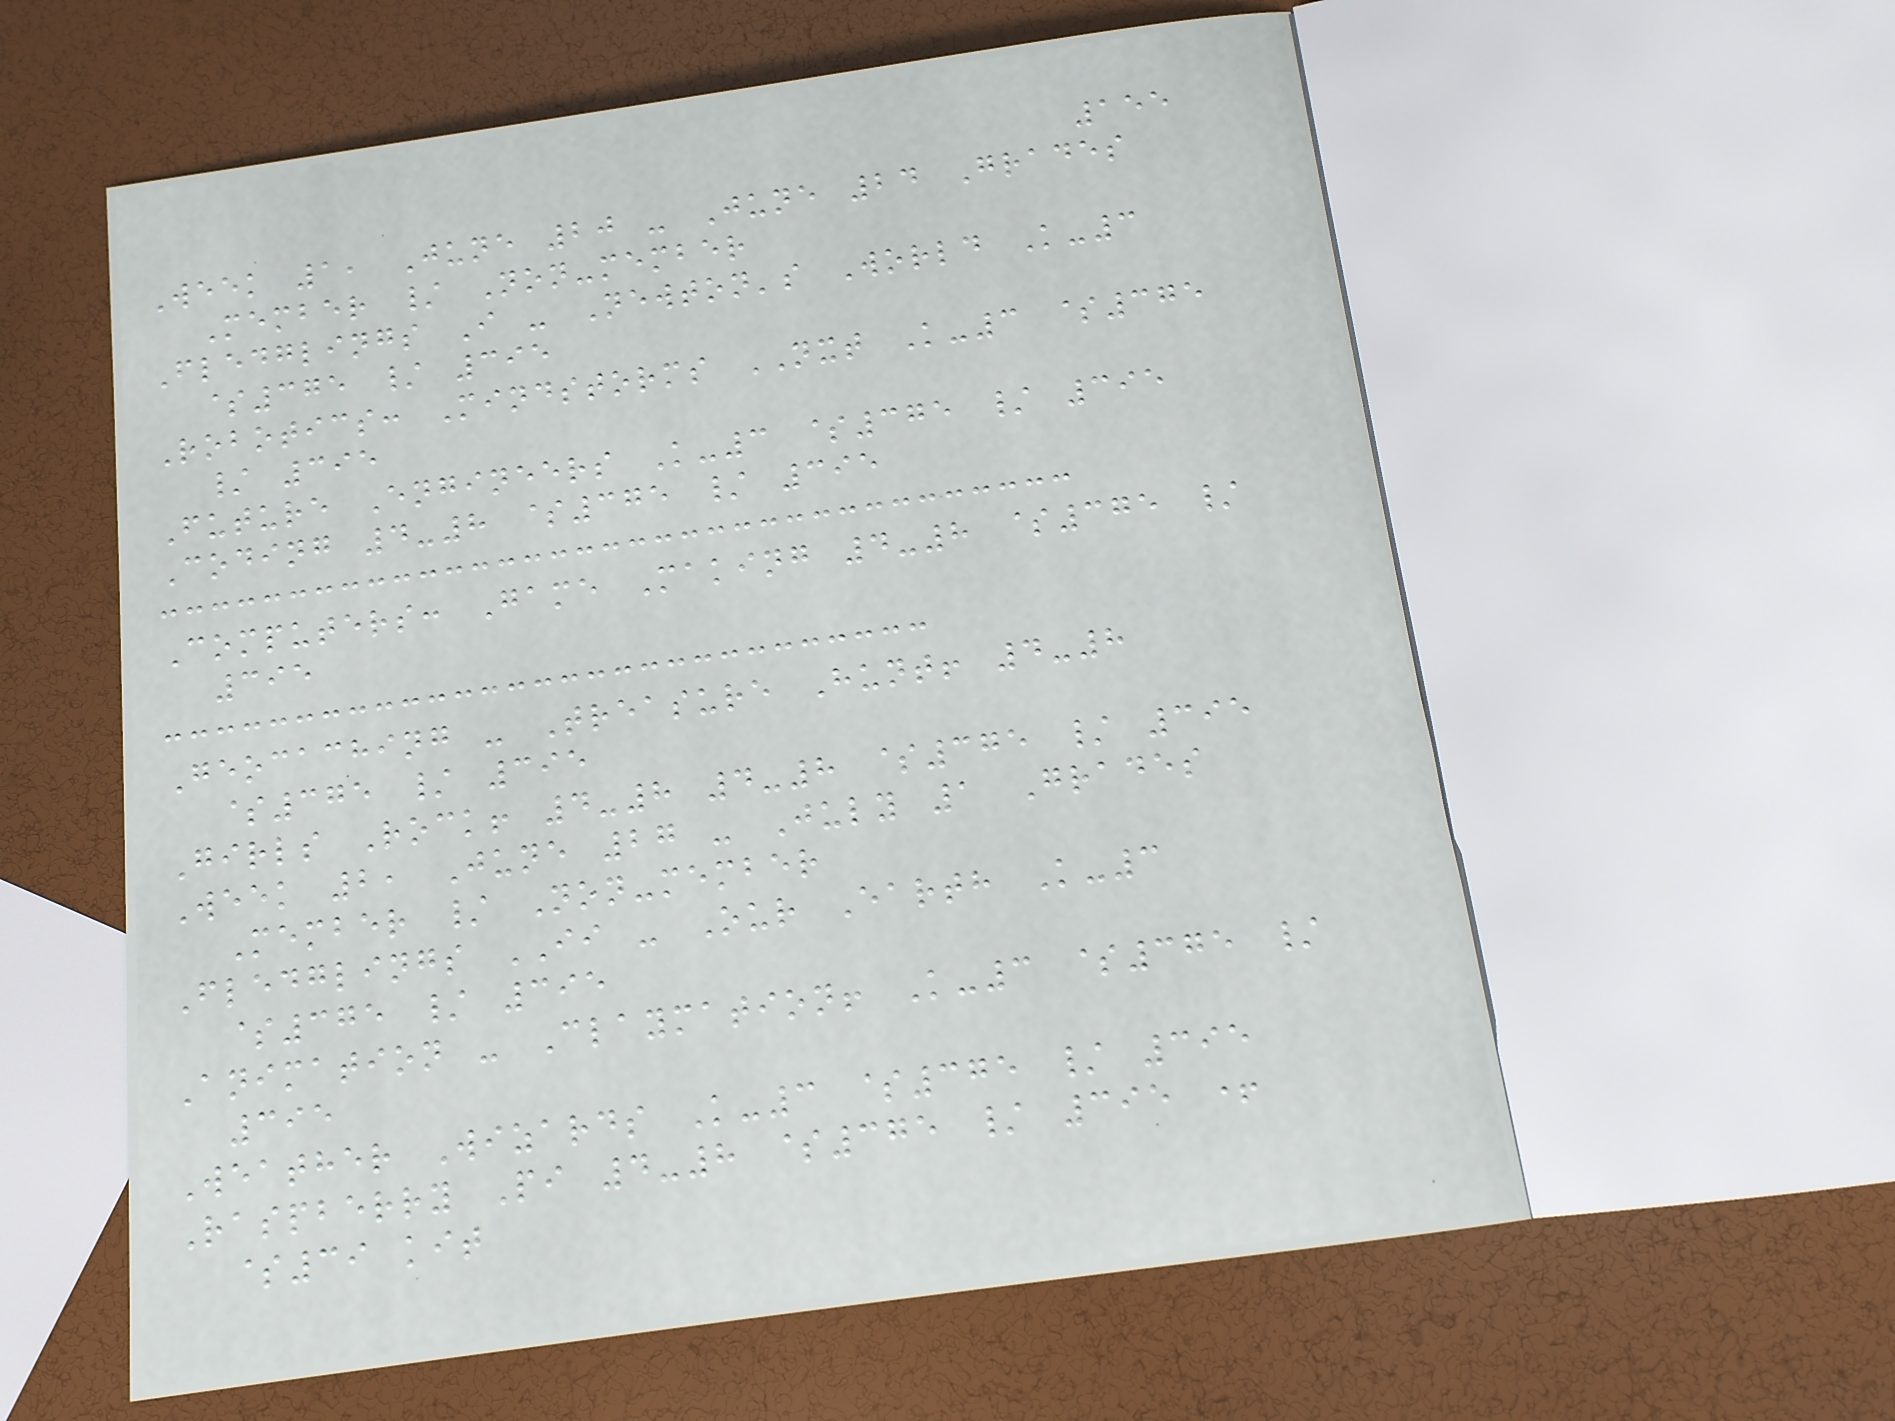155
Week 1, June 20 - June 24 Grades
Member / Non-member
Fledglings I - Newton's World K-3
$375 / 395
Robotics: Mindstorms NXT K-3 $375
/ 395
Future Engineers K-3 $375 / 395
Coding 4-8 $375 / 395
Computers: Game Making 4-8 $375 /
395
Geocaching - Treasure Hunt! 4-8
$375 / 395
Girls Rock! 4-8 4-8 $375 / 395
Week 2, June 27 - July 1 Grades
Member / Non-member
Fledglings II - Our Earth K-3
$375 / 395
Animation - Claymation! K-3 $375 /
395
Weather Wizards K-3 $375 / 395
Raspberry Pi 4-8 $375 / 395 +
$39 kit
